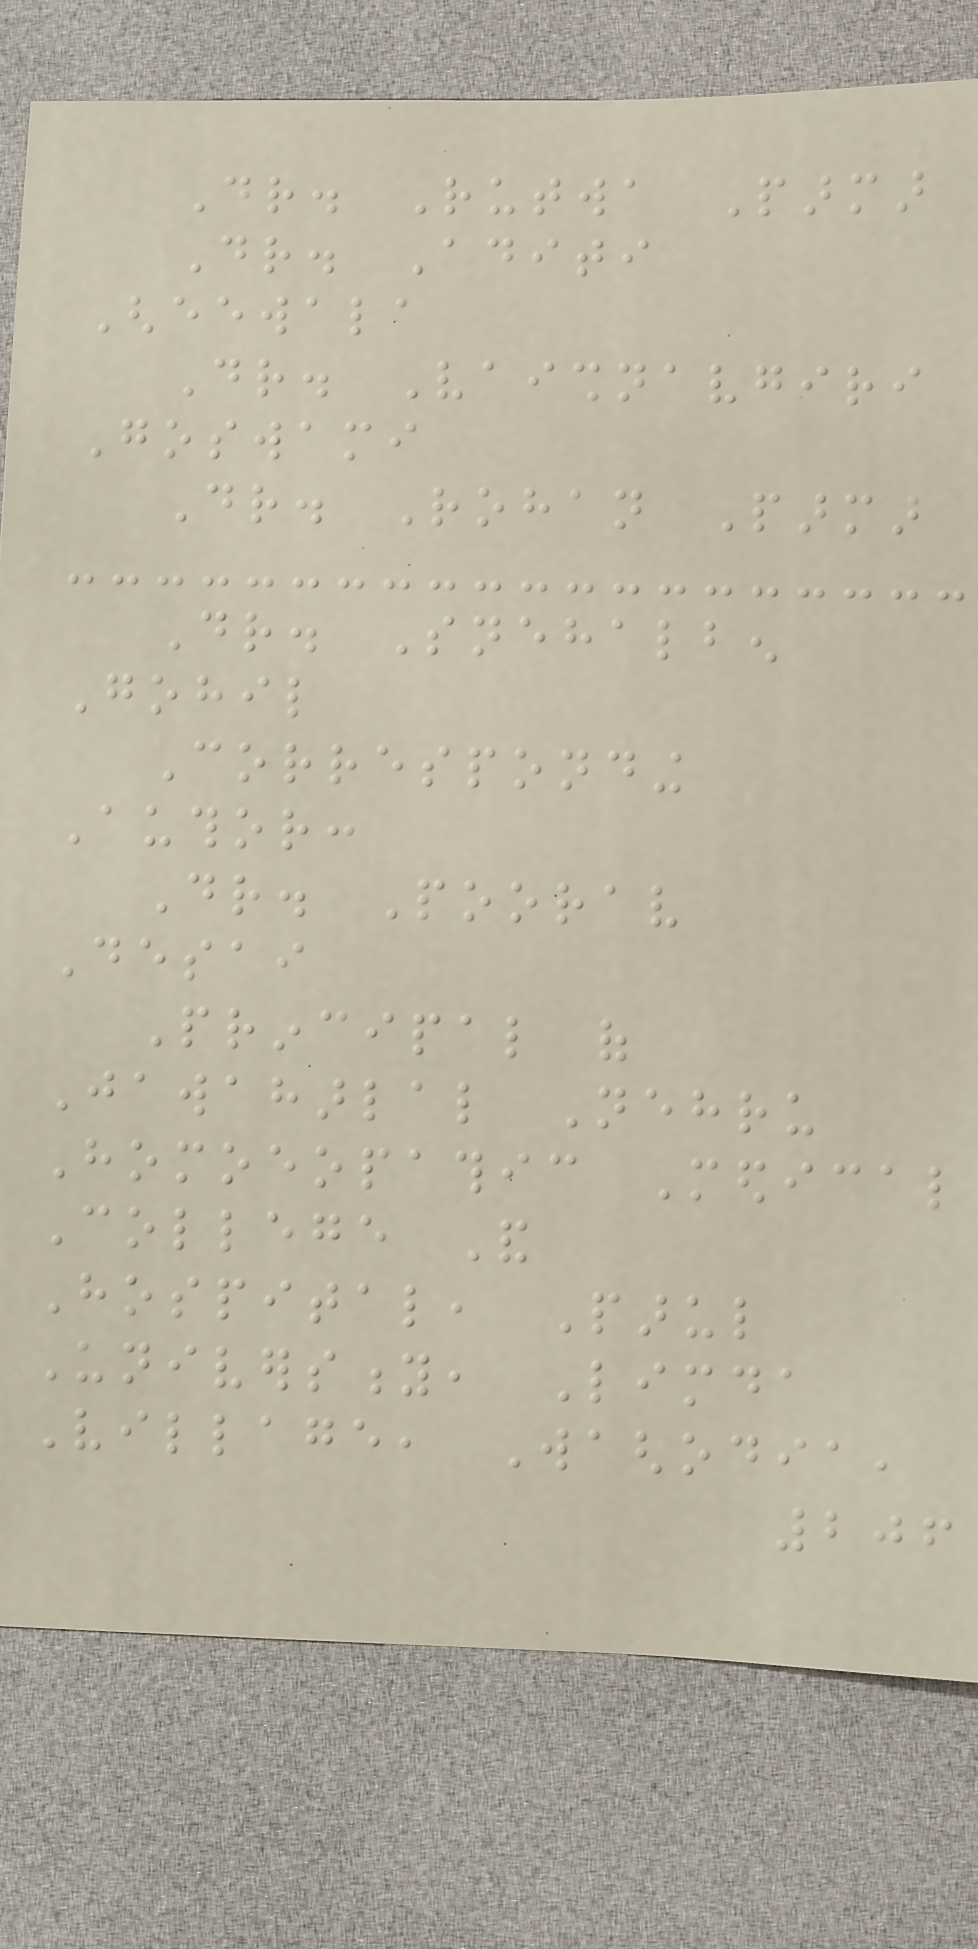Dr. Rutwa Parmar
Dr. Aditi
Gheewala
Dr. Vaishnavgiri
Goswami
Dr. Rohan Parmar
Dr. Snehalben
Gohil
Corresponding
Author:
Dr. Poorav
Desai
Principal of
Jawaharlal Nehru
Homoeopathic Medical
College And
Hospital, Parul
University, Limda
Village, Waghodia,
206
